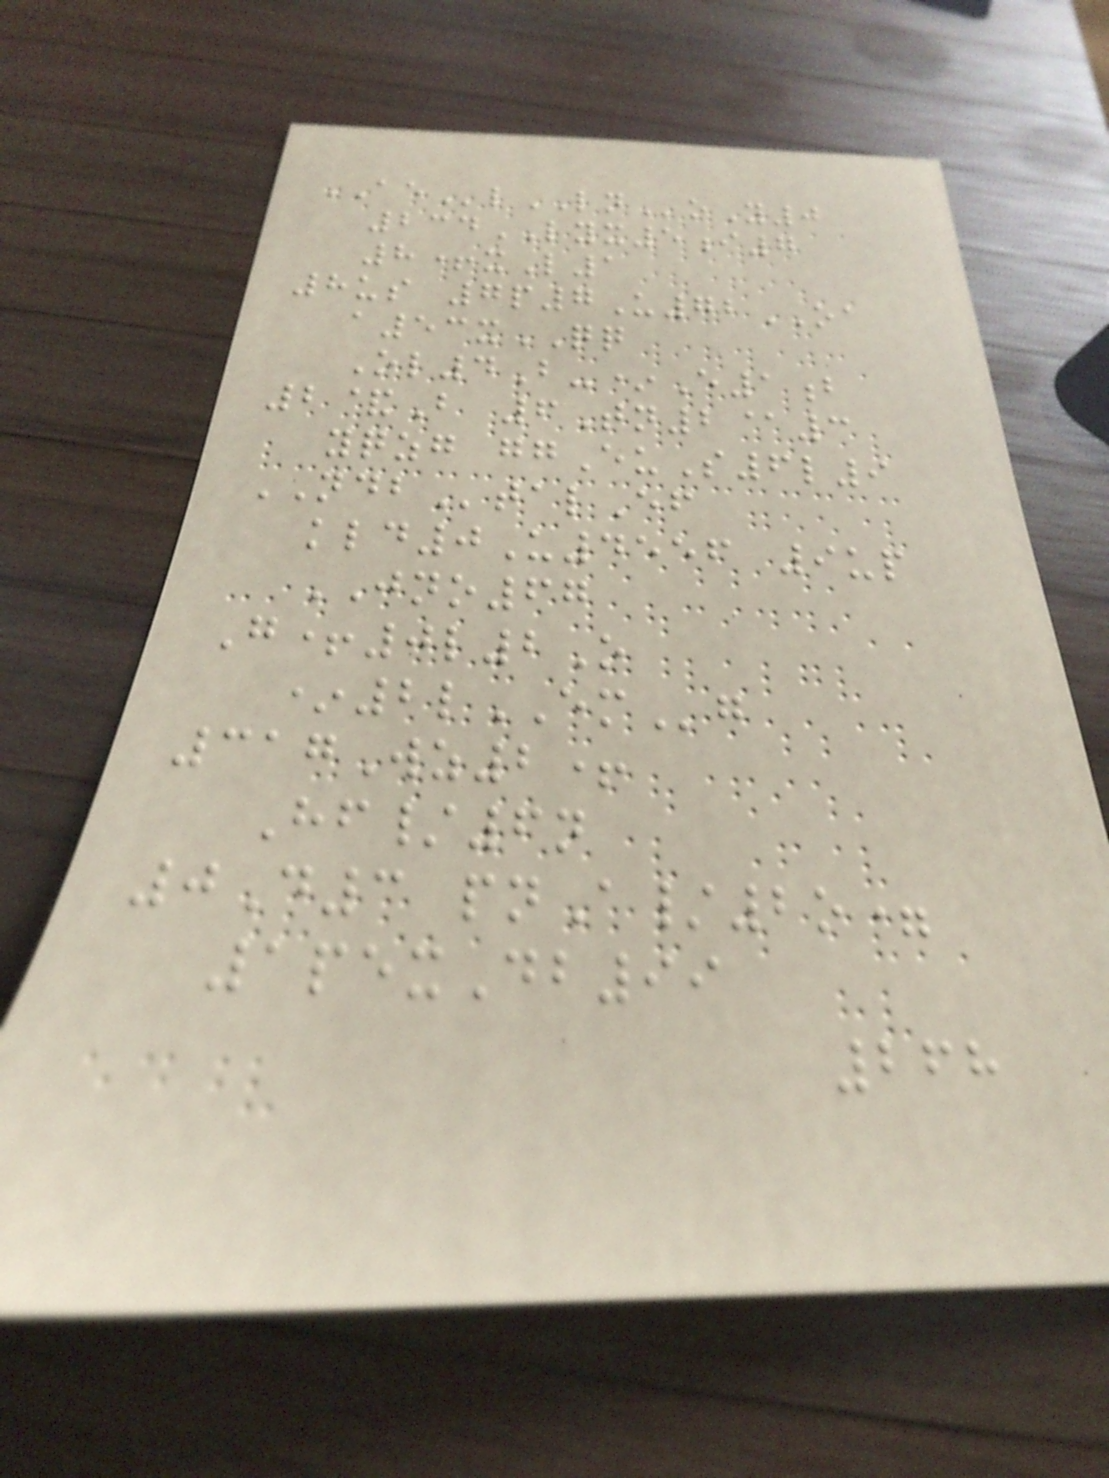AElLNoY0
234LYX5i7
8+xL1
8us 7p7U72OA
a53xQQ
Ol4B-*E1b
2&B 6Tn2@3
yqzg ggEuS6l9
NDBtalEf
kld0U4556 9up
JNO67
G+0l2O
*2lEMg
317Wz2+
Hf/6n
0D3 pnA/2o=
1pexDb99
268
